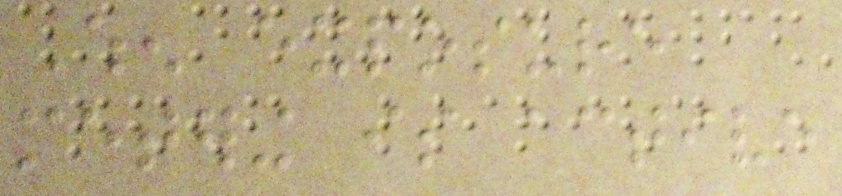When exposure
metering is active
